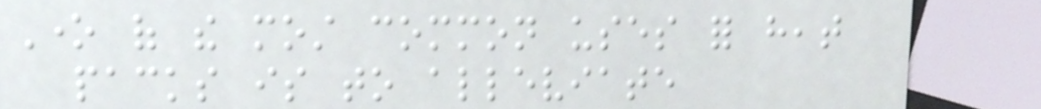One of the most common uses for heat
packs is to alleviate
